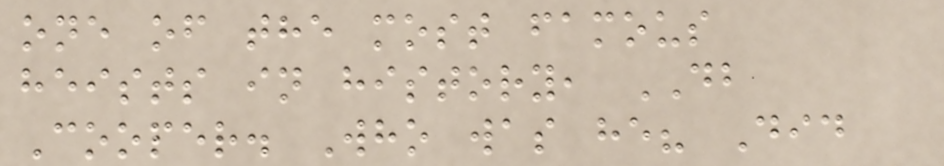one of the most famous
heists in history, DB
Cooper. Who was he? Did
